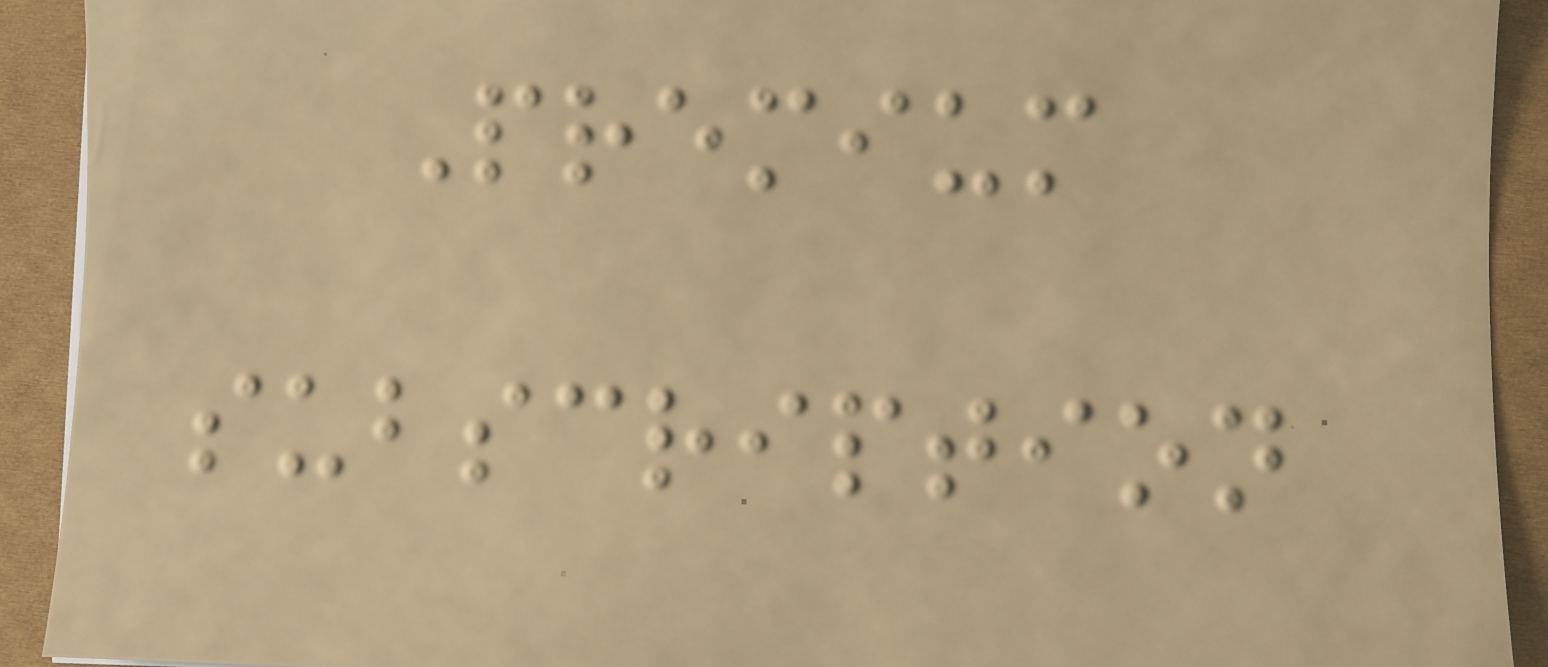Premium
subscription
